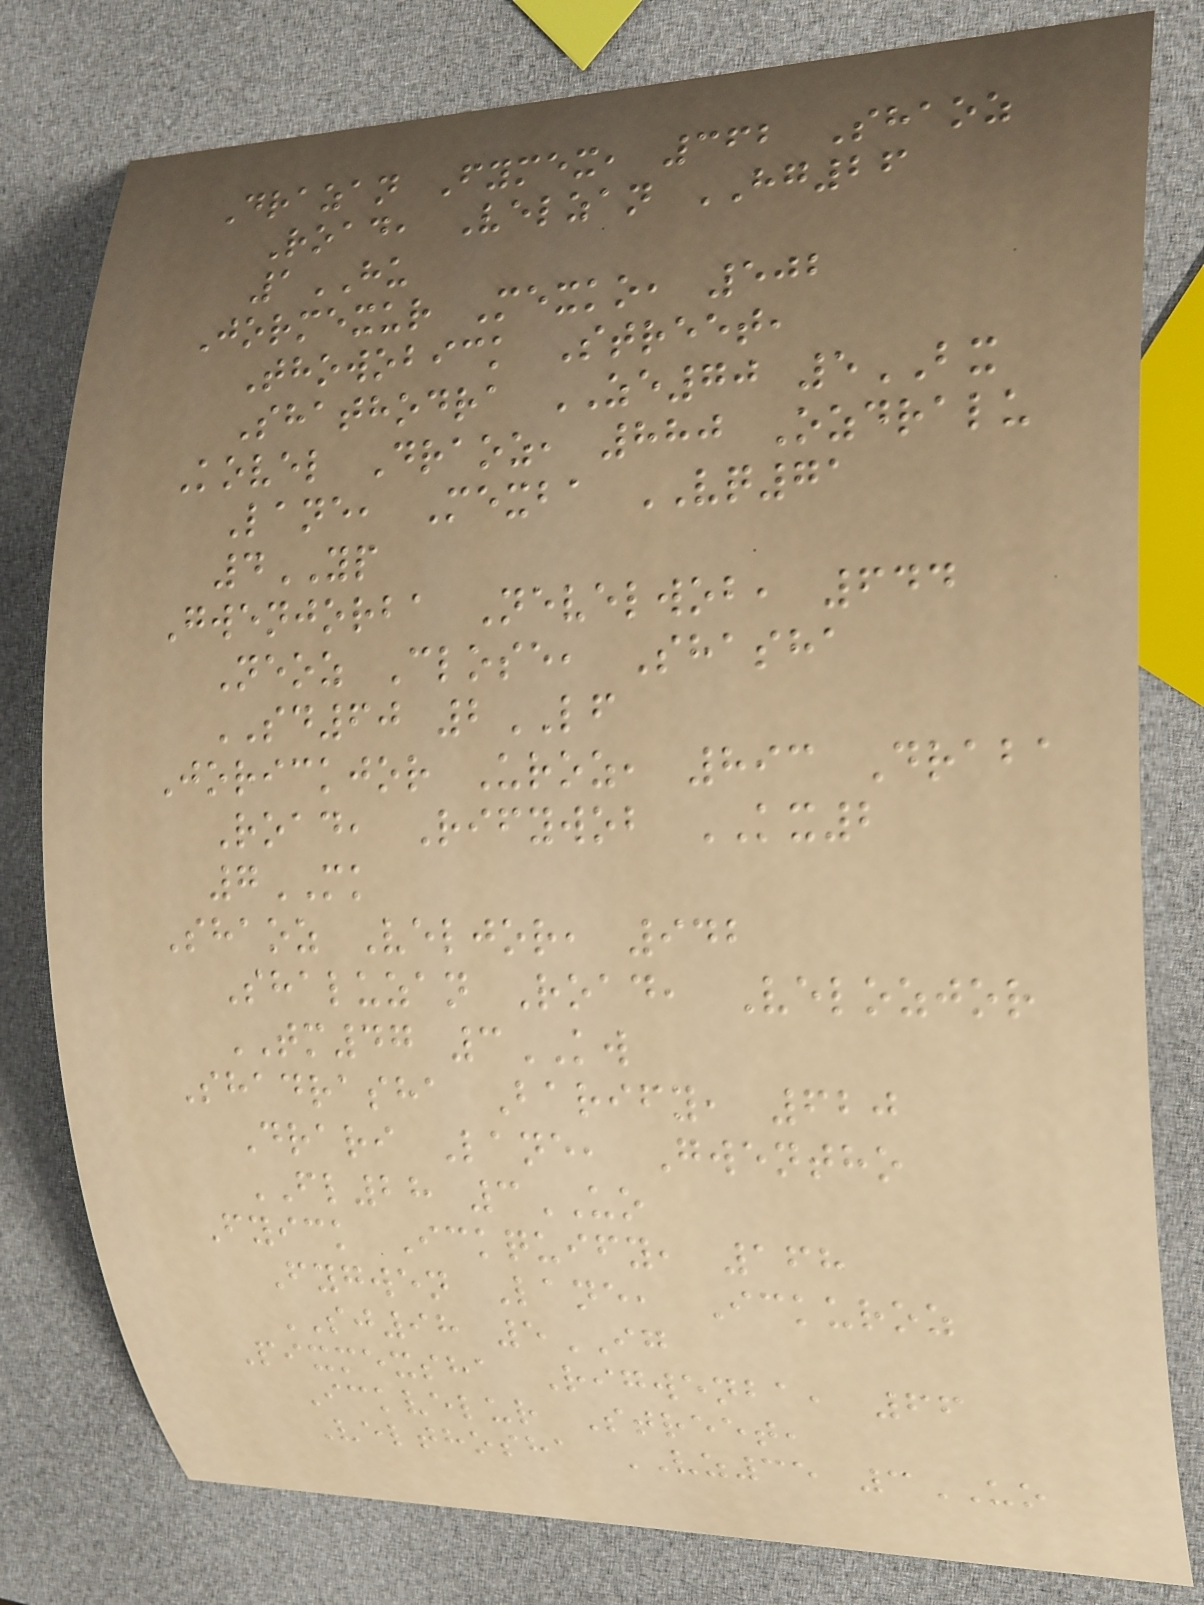Drazan Fymex, 362 Shaoz
Road, Velzan HG26
1HU
Jormexur Mexko, 502
Thowobick Street,
Shathodra ZE70 5BX
Kovel Draoz, 880 Ozdralu
Lane, Mexba VQ71
4YP
Gwenjorba Nevelwob, 644
Neoz Close, Shasha
SD60 2LF
Jorickjor Uroz, 893 Draba
Road, Rifywob KX2
7MK
Shaoz Veljor, 942
Shaluzan Road, Velozjor
TM47 3KW
Shadrasha Barify, 620
Drari Lane, Gwentho
FL28 3UO
Fyick Ickquify, 168
Fygwen Lane, Ickuroz
SJ98 5IG
Pixmexsha Rigwenba, 66
Ickvelur Street,
Velthosha VZ35 3UO
